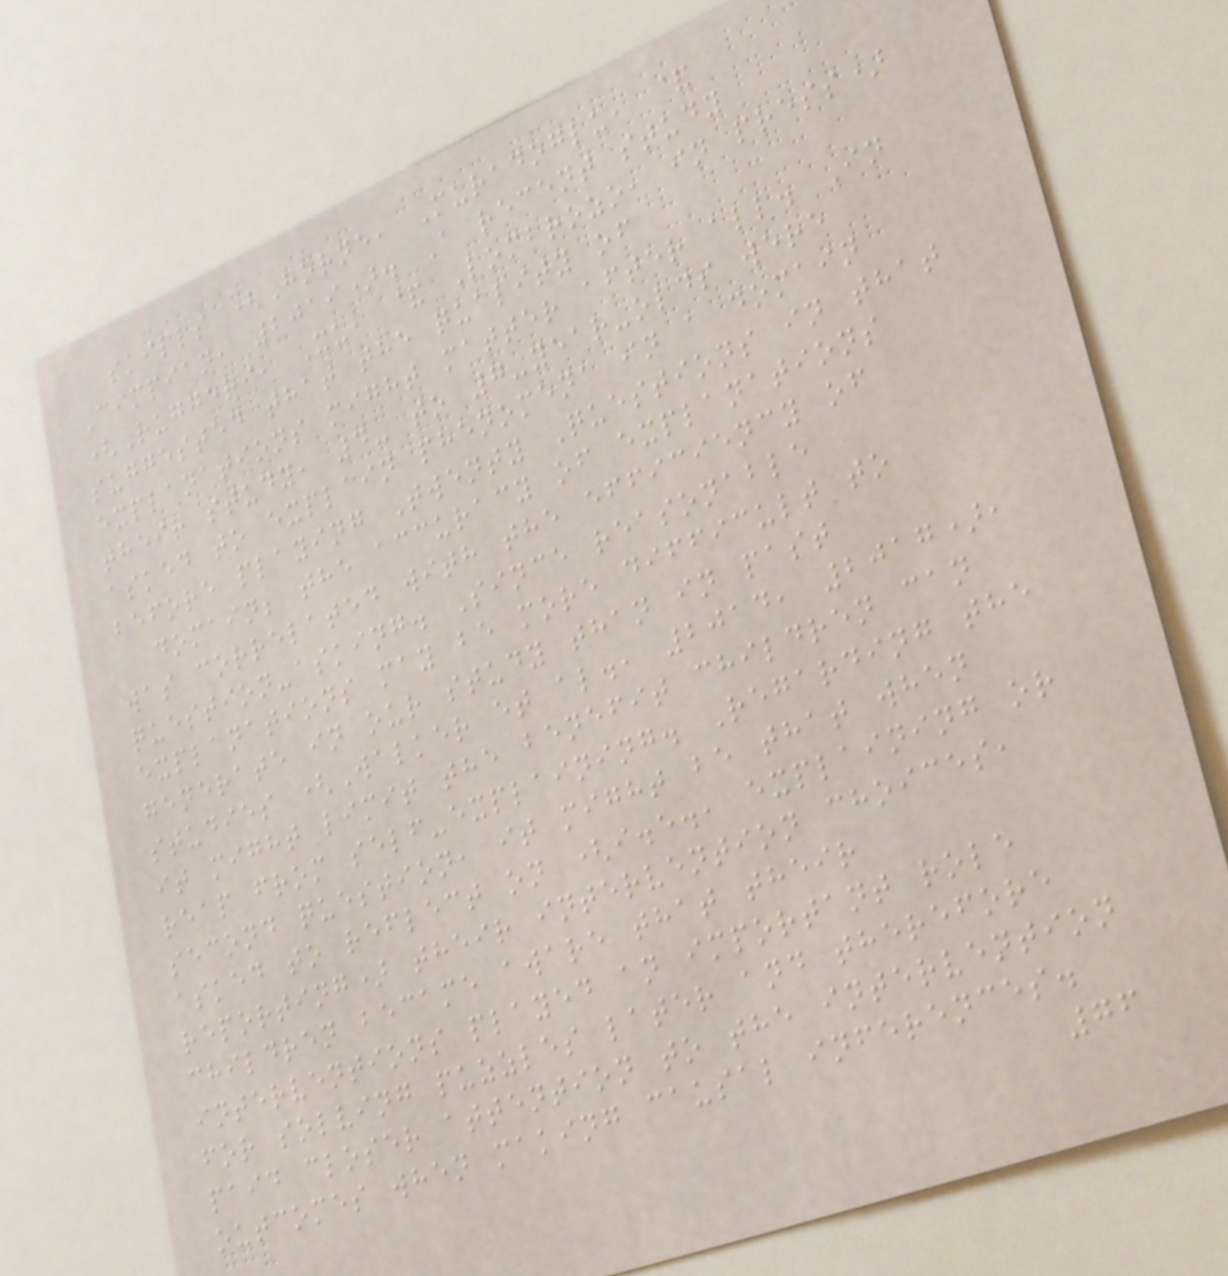skills (Horne, Muradoglu, &
Cimpian, 2019). A recent study
(Ruggeri, Xu, & Lombrozo, in press)
suggested that the quality of
explanations might matter after all. In
their study, 4- to 7-year-olds were
asked to explain phenomena in a domain
before playing Twenty Questions in that
domain; the accuracy of explanations
was correlated with the efficiency of
question-asking. Since reasonable
explanations may be more difficult to
generate in our study than in past
studies (Walker et al., 2014, 2017),
it might limit the benefit children can
reap from self-explaining. Regarding the
second question, it might be that when
asked to reflect on (i.e., explaining or
reporting) their intervention choices,
children became aware that their
interventions played an important role
for solving puzzles later and therefore
paid closer attention to the intervention
outcomes when making causal inferences.
76
